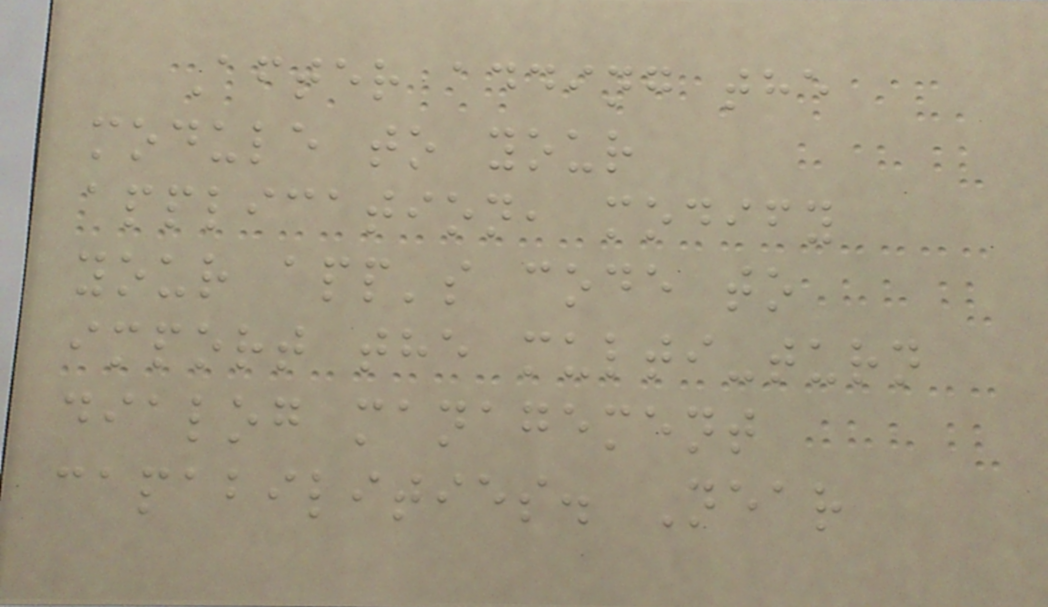After adding the
module to your
application, modify
your app's code to
import the multi-turn
dialog management
capabilities. Near
